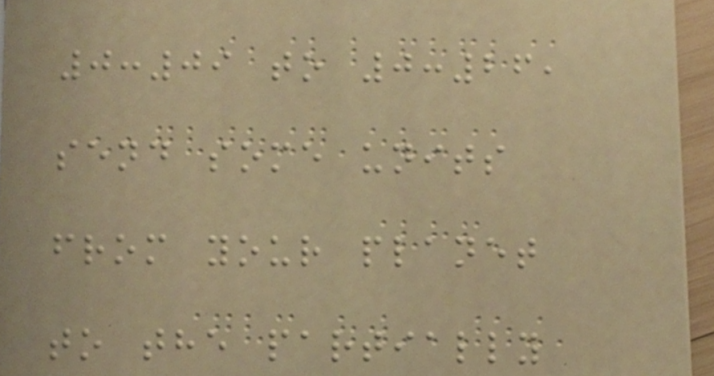0:09 to 0:26,
send some units
from your planet
to the partially
